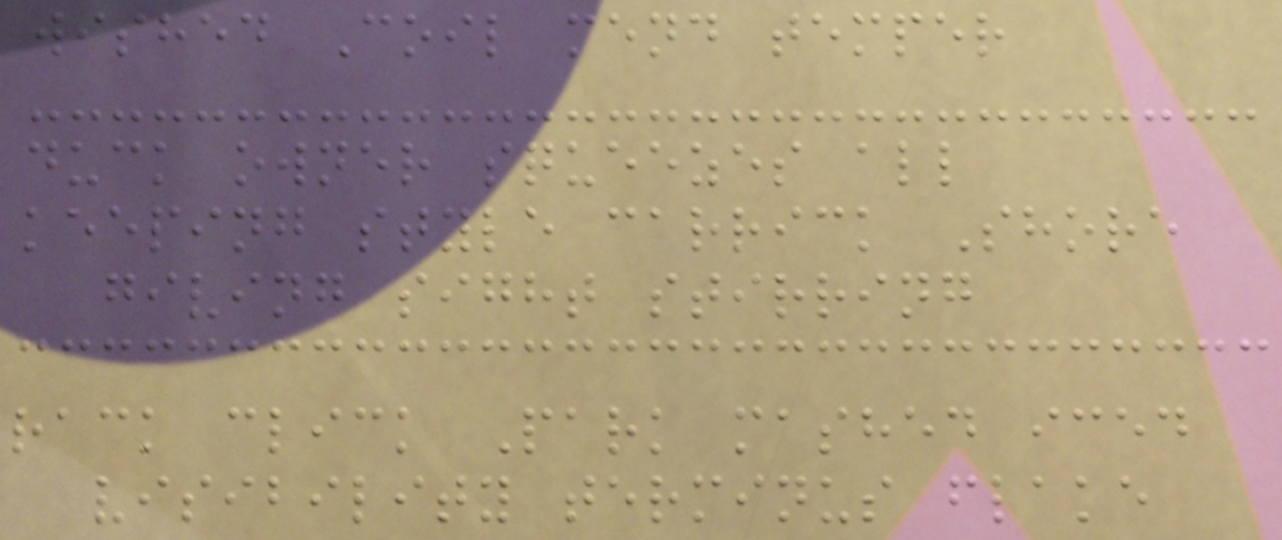wished Coil mend temper
duck owner squeezes all
keeping style carrick Shore
giving sight stirring
rack click Park mashed iced
visibility terminus flake
